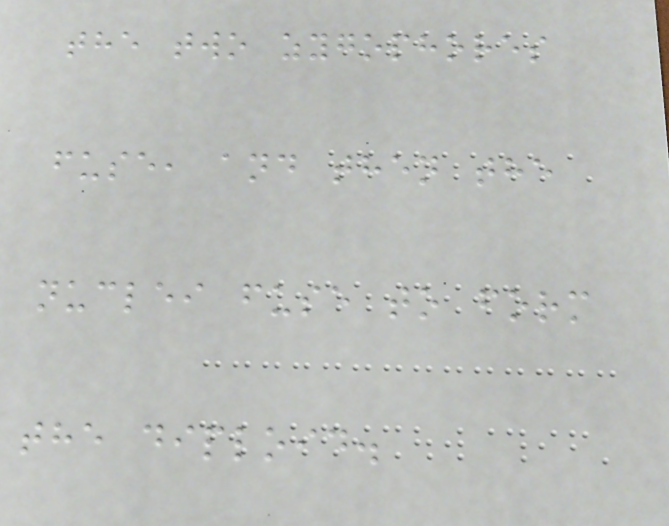the two zygophores
fuse, and then the
nuclei fuse to form
the diploid.
